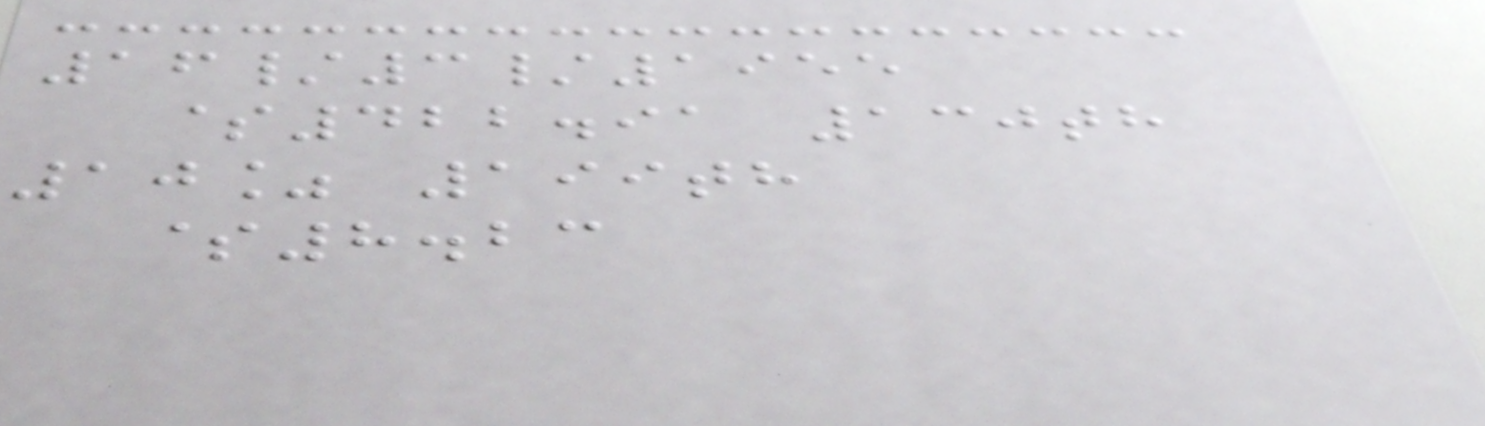16/3/1955
$422.91 130th
10% 199th
$8.23
